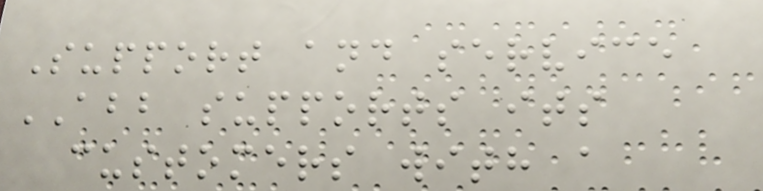Support and service
ABB supports its
customers with a
